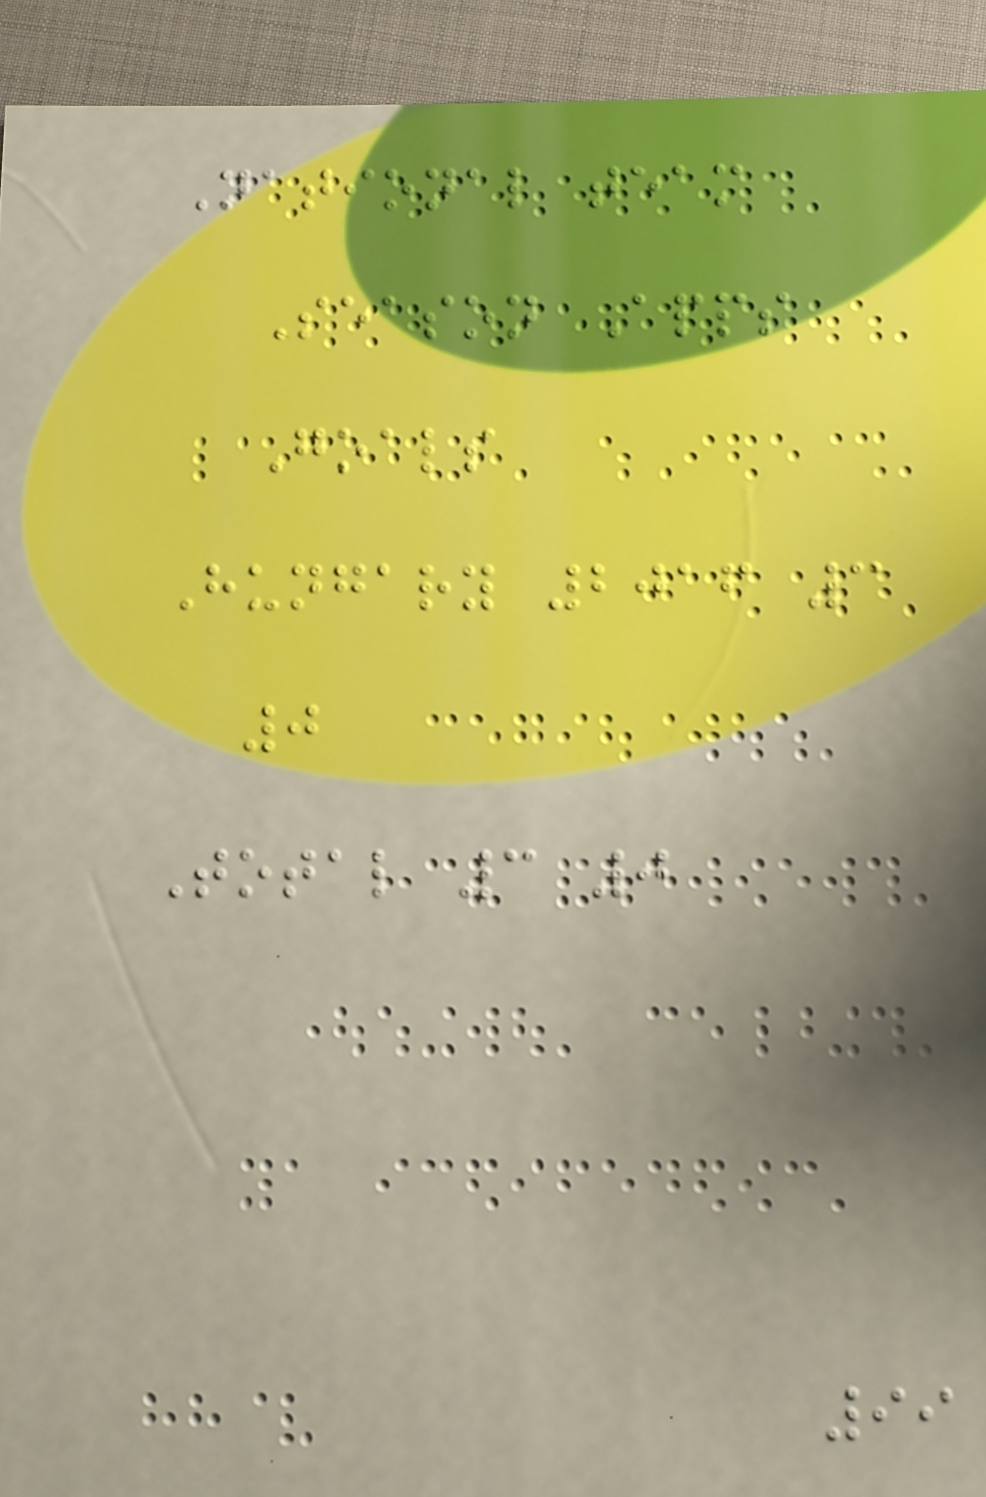National team
Season Apps
Goals
Hungary 2016 3
0
Total 3 0
99
